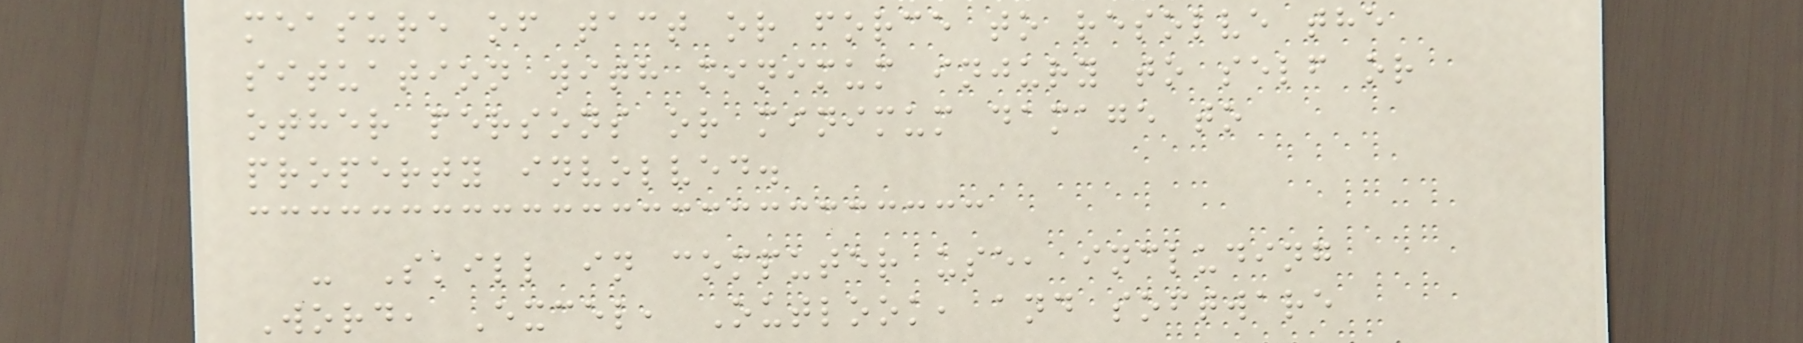measure of tact or force to resolve the
situation with minimum injury to self or
other persons or minimum damage to
property involved.
- Skill in computer use, including
Word, Excel, Outlook, and software
